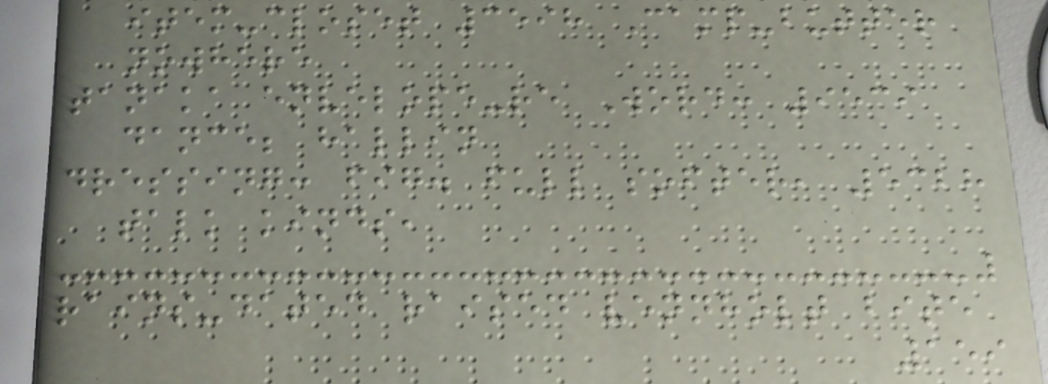item-closet 3598 Camp-butter
nowhere
tanaka envelope-re Word: 9539
dance; hallin
dressing: fig. full softer, 5328
talk kinds,
rains-dated raised vennholt bite
159
